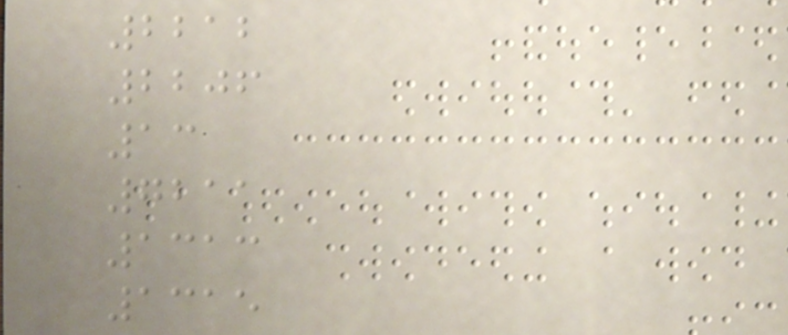2212
2206
13
7211
1313
1315
